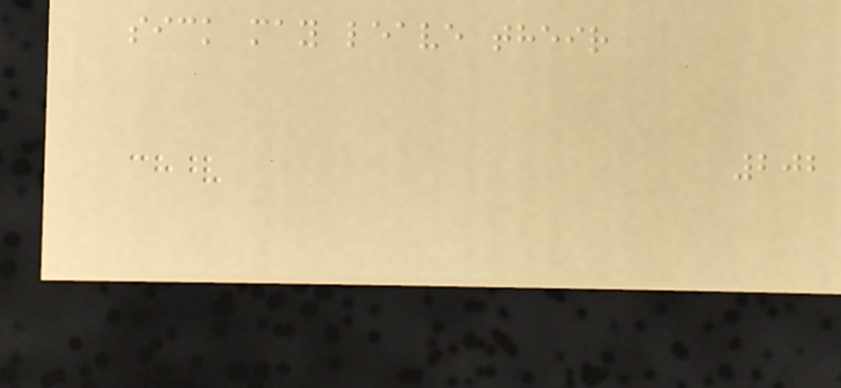sick may leave their
202
